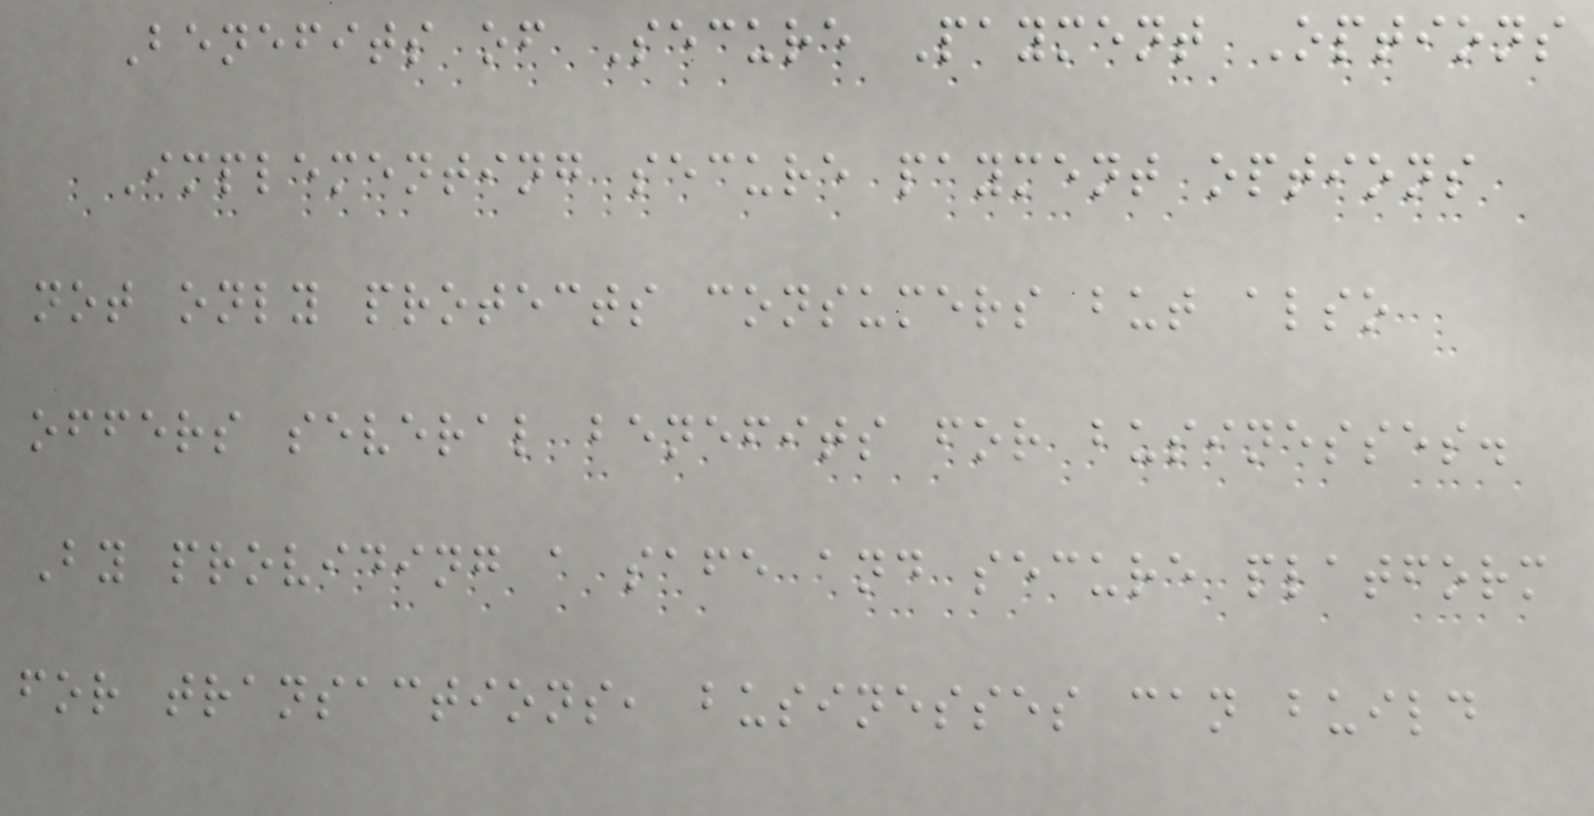Benefits of Secure Payment Options
Implementing secure payment options
not only protects consumers but also
offers several benefits for businesses.
By providing a safe and secure platform
for transactions, businesses can build
